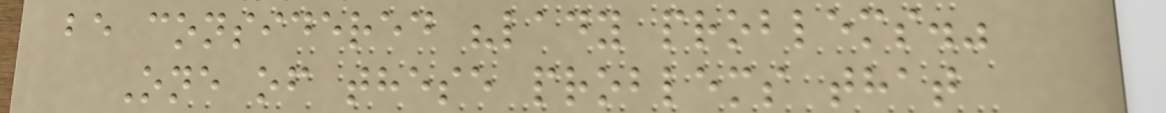be considered "lady problems."
One of these problems that
